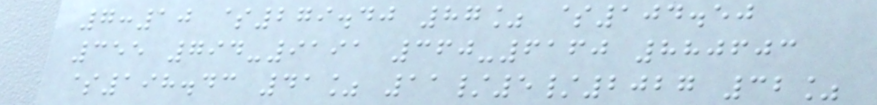7:10 $279.40 87% $104.50
355 794-9191 360-6160 880603
$198.43 41% 11/5/2027 32%
